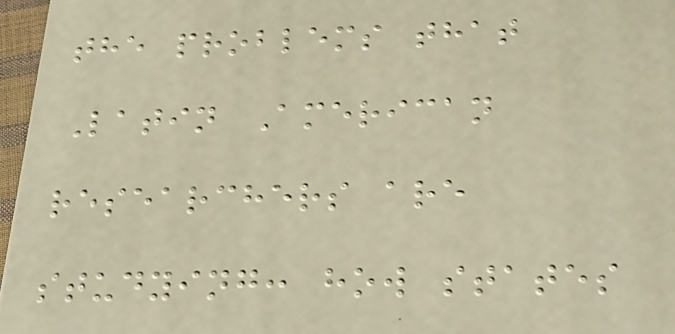the problems that
Latin American
researchers are
studying: how states
